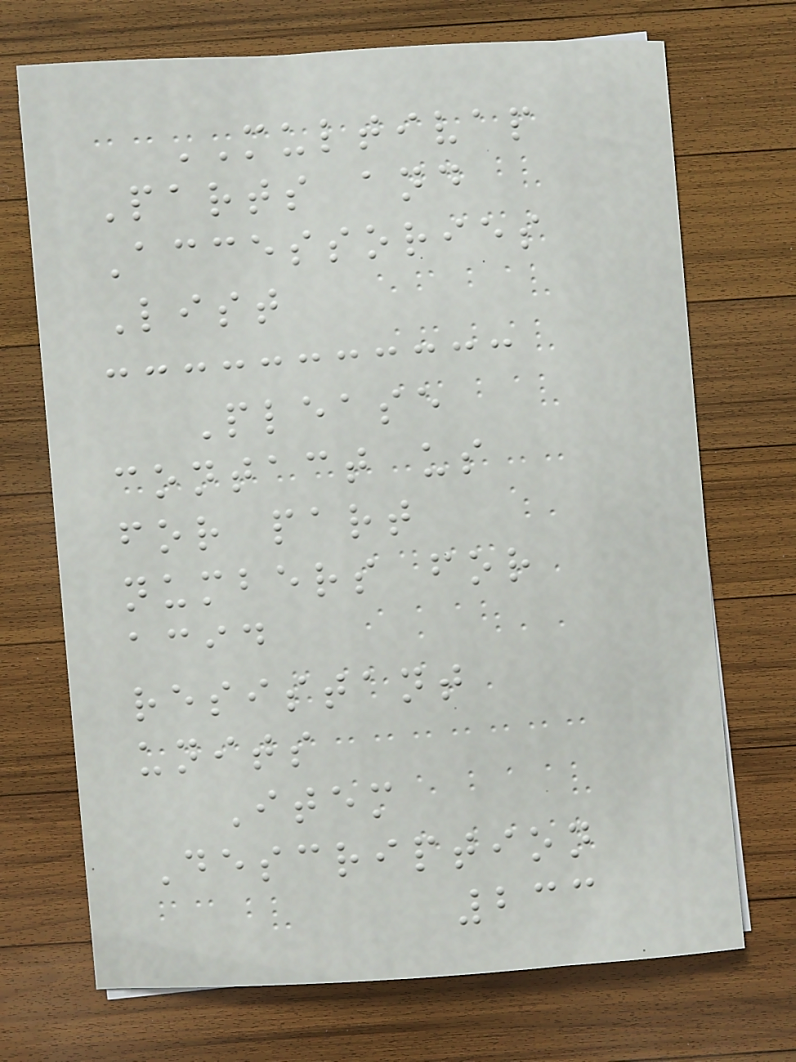MULTIVAP
Parts and
Accessories
List
Please
contact us
for part
numbers for
acid
resistant
units
Item
Description
233
